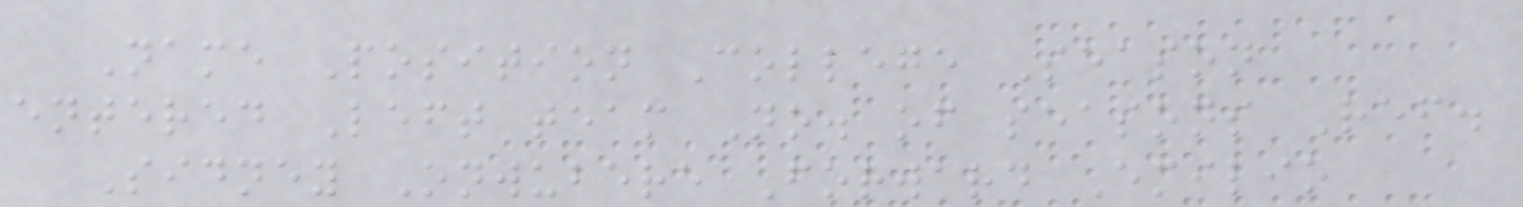Name Position College Season
entered Left team No. of seasons Ref.
Sidney Onwubere Forward Emilio
